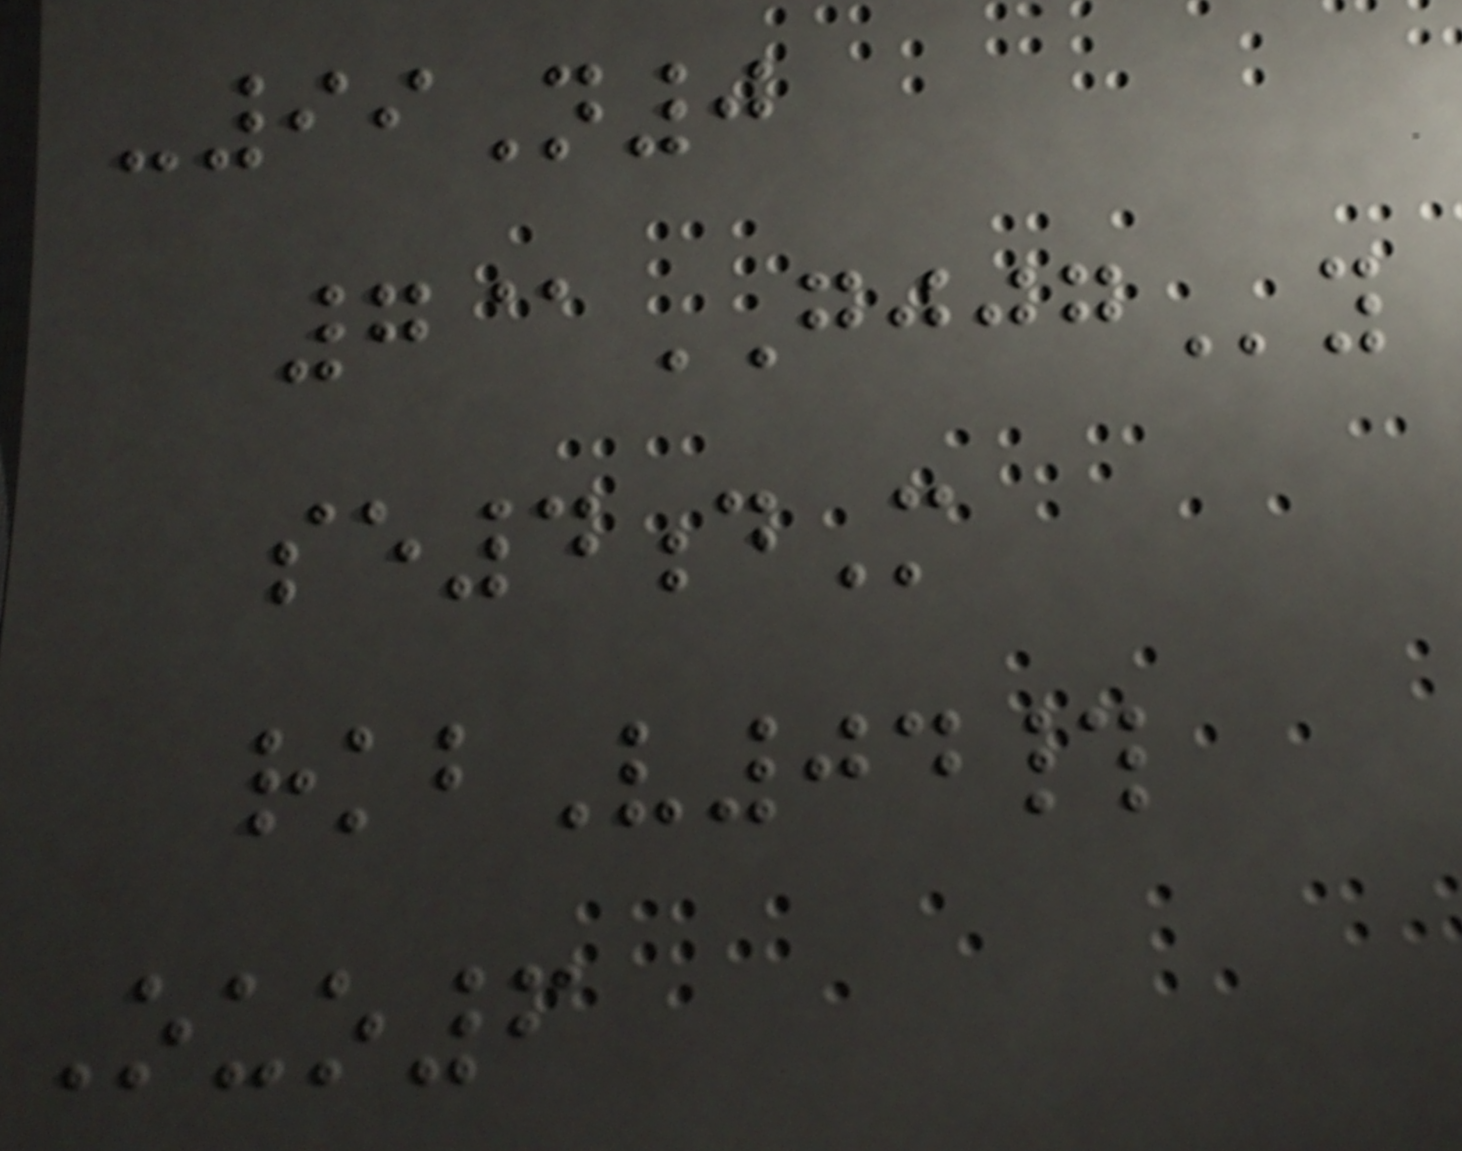-99N0
7@GJJGy
se4dM
rkbV04#
Ouo6
